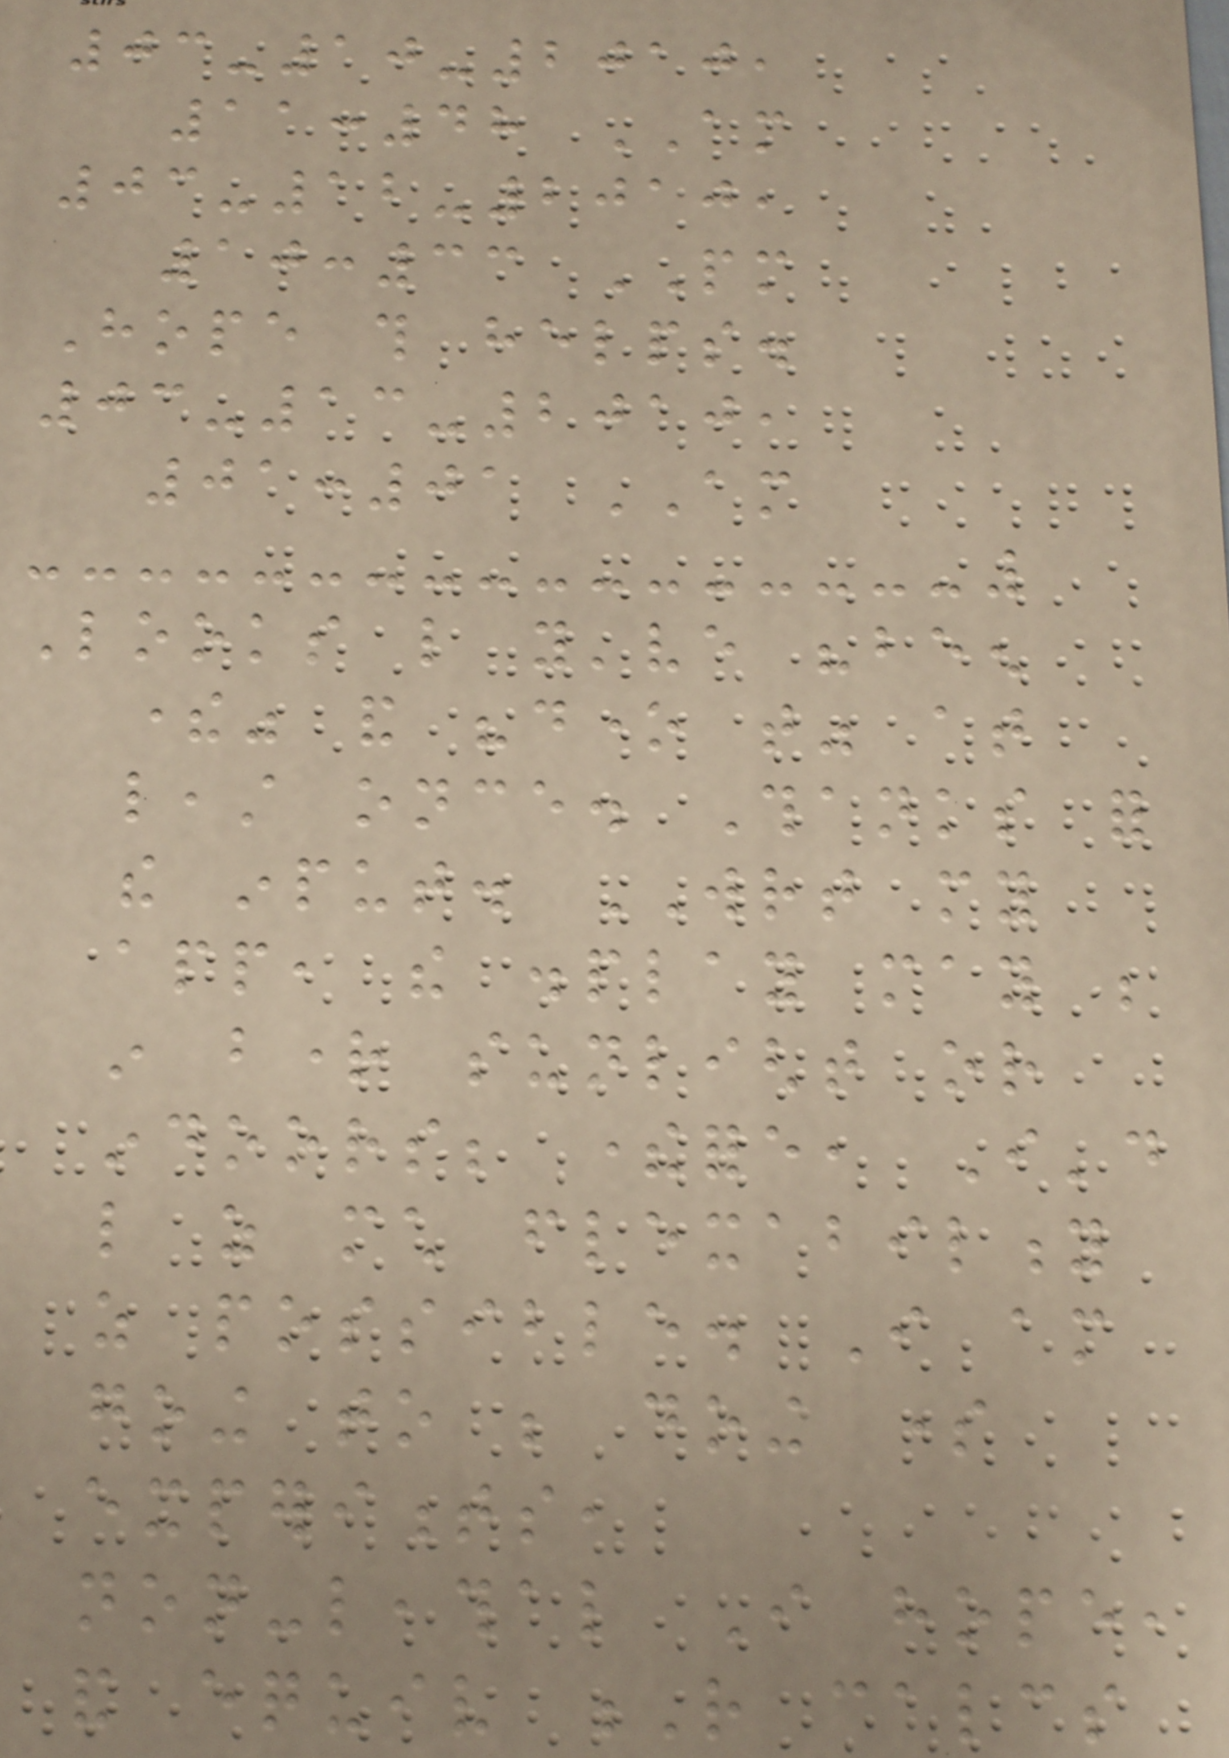03-10-2010,
11:48 AM
03-12-2010,
10:33 PM
Hope this helps.
03-13-2010,
01:01 AM
Looks like you've "been
there" and "done that" at
least once. Thanks for
the input. WRT my
app, the display may be
in bright sunlight or
indoors; therefore, I'd
like as much flexability
as possible. I am
going to be doing some
experiments,
non-leathal I hope,
and equiv R calcs
